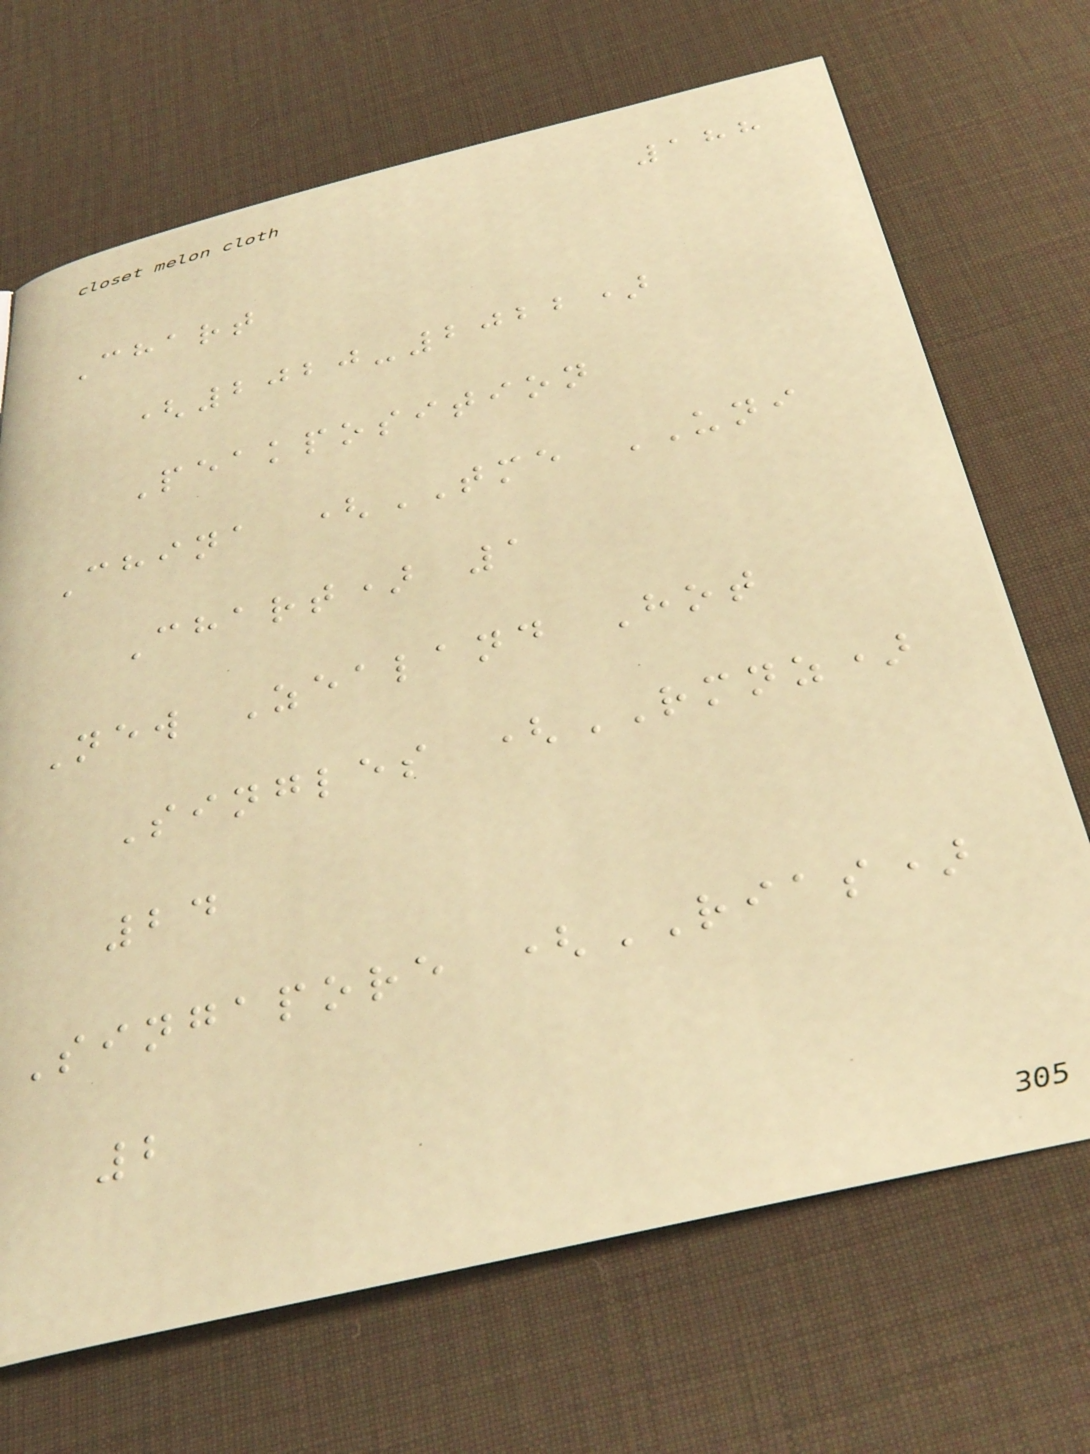188
Chart
(2020-2022)
Peakposition
China (TME UNI
Chart) 1
New Zealand Hot
Singles (RMNZ)
24
Singapore (RIAS)
2
